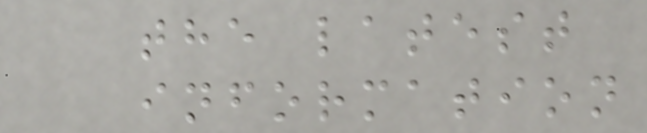the latest
information
